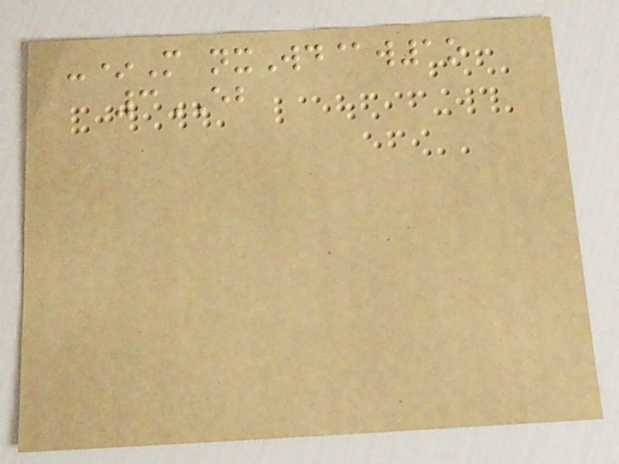-*M nxWd@w1o
3EB
